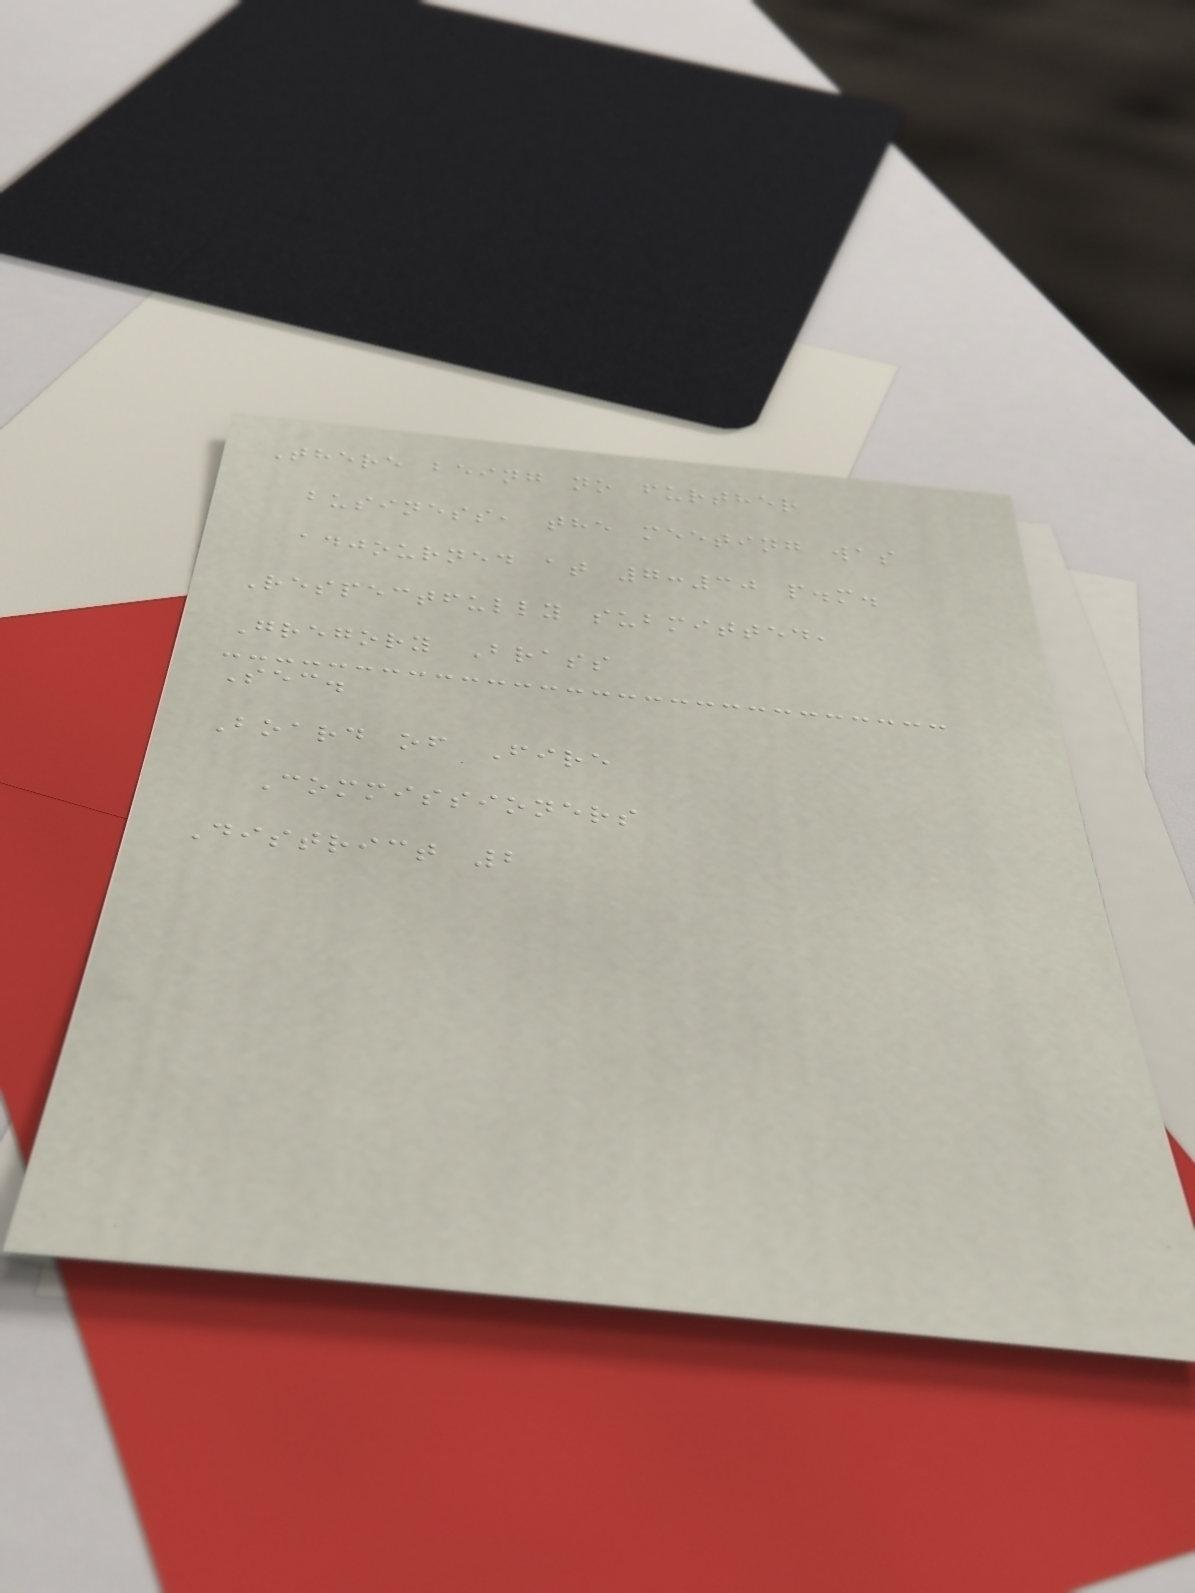There being no further
business, the meeting was
adjourned at 7:30 p.m.
Respectfully submitted,
Gregory Brass
Sec.
Board of Fire
Commissioners
District 2
